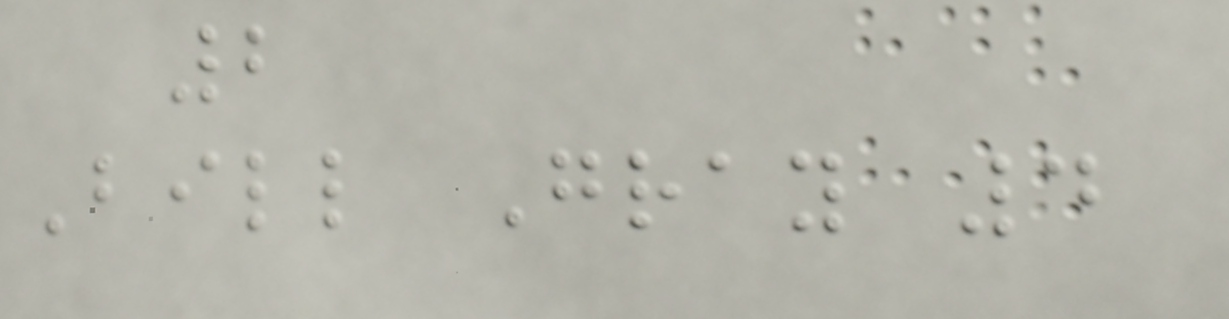2
Bill Gray 4
